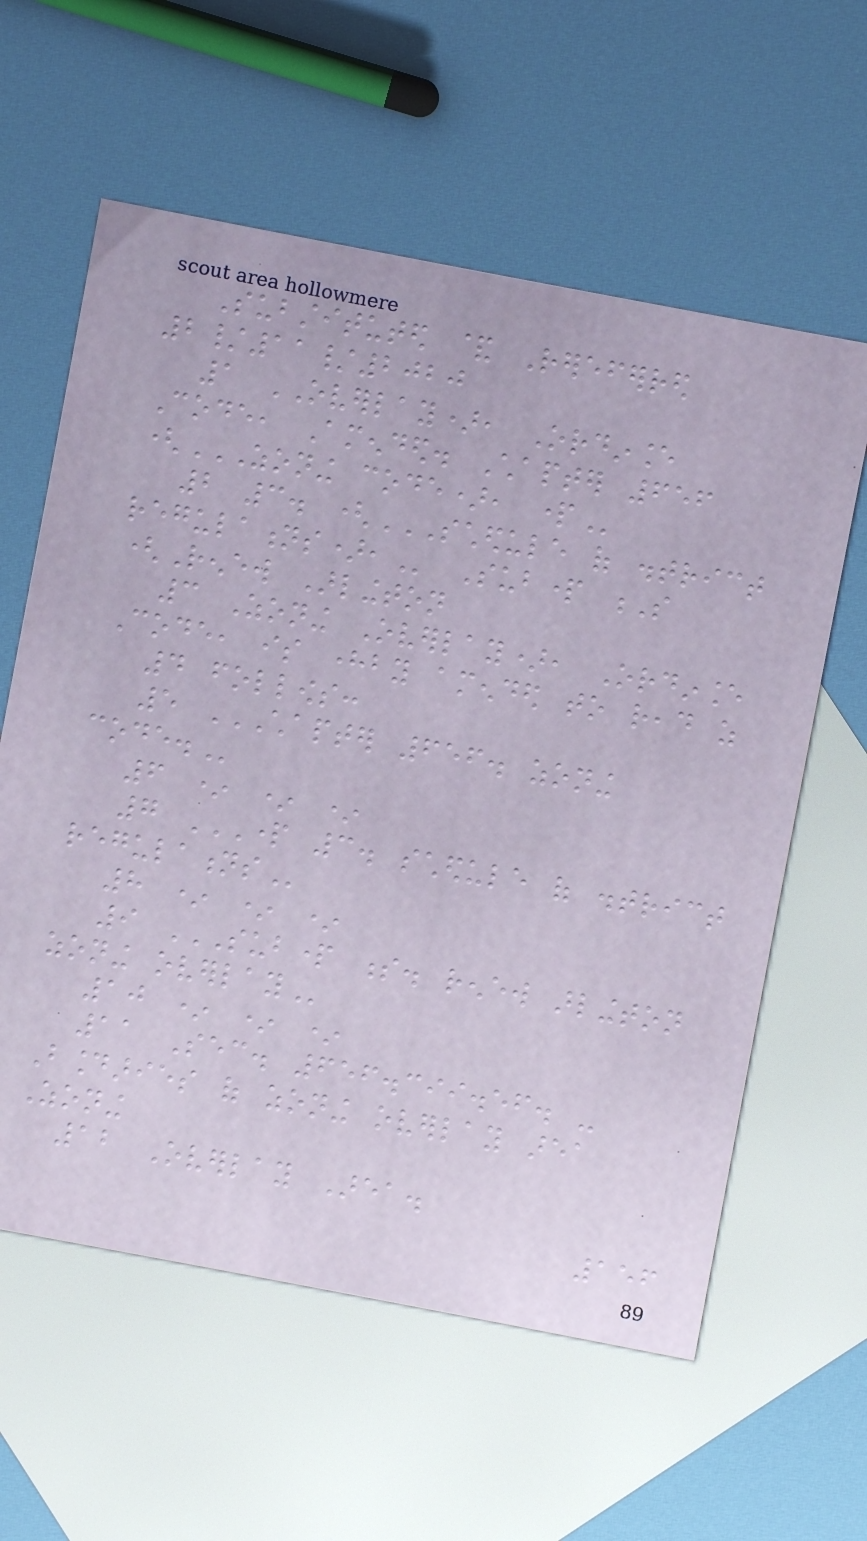Substituted & Rereferred
2/11/2020
1 OVERLAY), Ordinance
Code, Amended. Chapter 656
(ZONING CODE), PART
2 3. (SCHEDULE OF DISTRICT
REGULATIONS), Subpart S
(Renew Arlington
3 Zoning Overlay), Ordinance
Code, is hereby amended to read as
4 follows:
5 CHAPTER 656. ZONING
CODE.
6 * * *
7 PART 3. SCHEDULE OF DISTRICT
REGULATIONS
8 * * *
9 SUBPART S. RENEW ARLINGTON
ZONING OVERLAY
10 * * *
11 Sec. 656.399.56. -
Boundaries of zoning overlay area
Zoning
12 Overlay Area.
156
